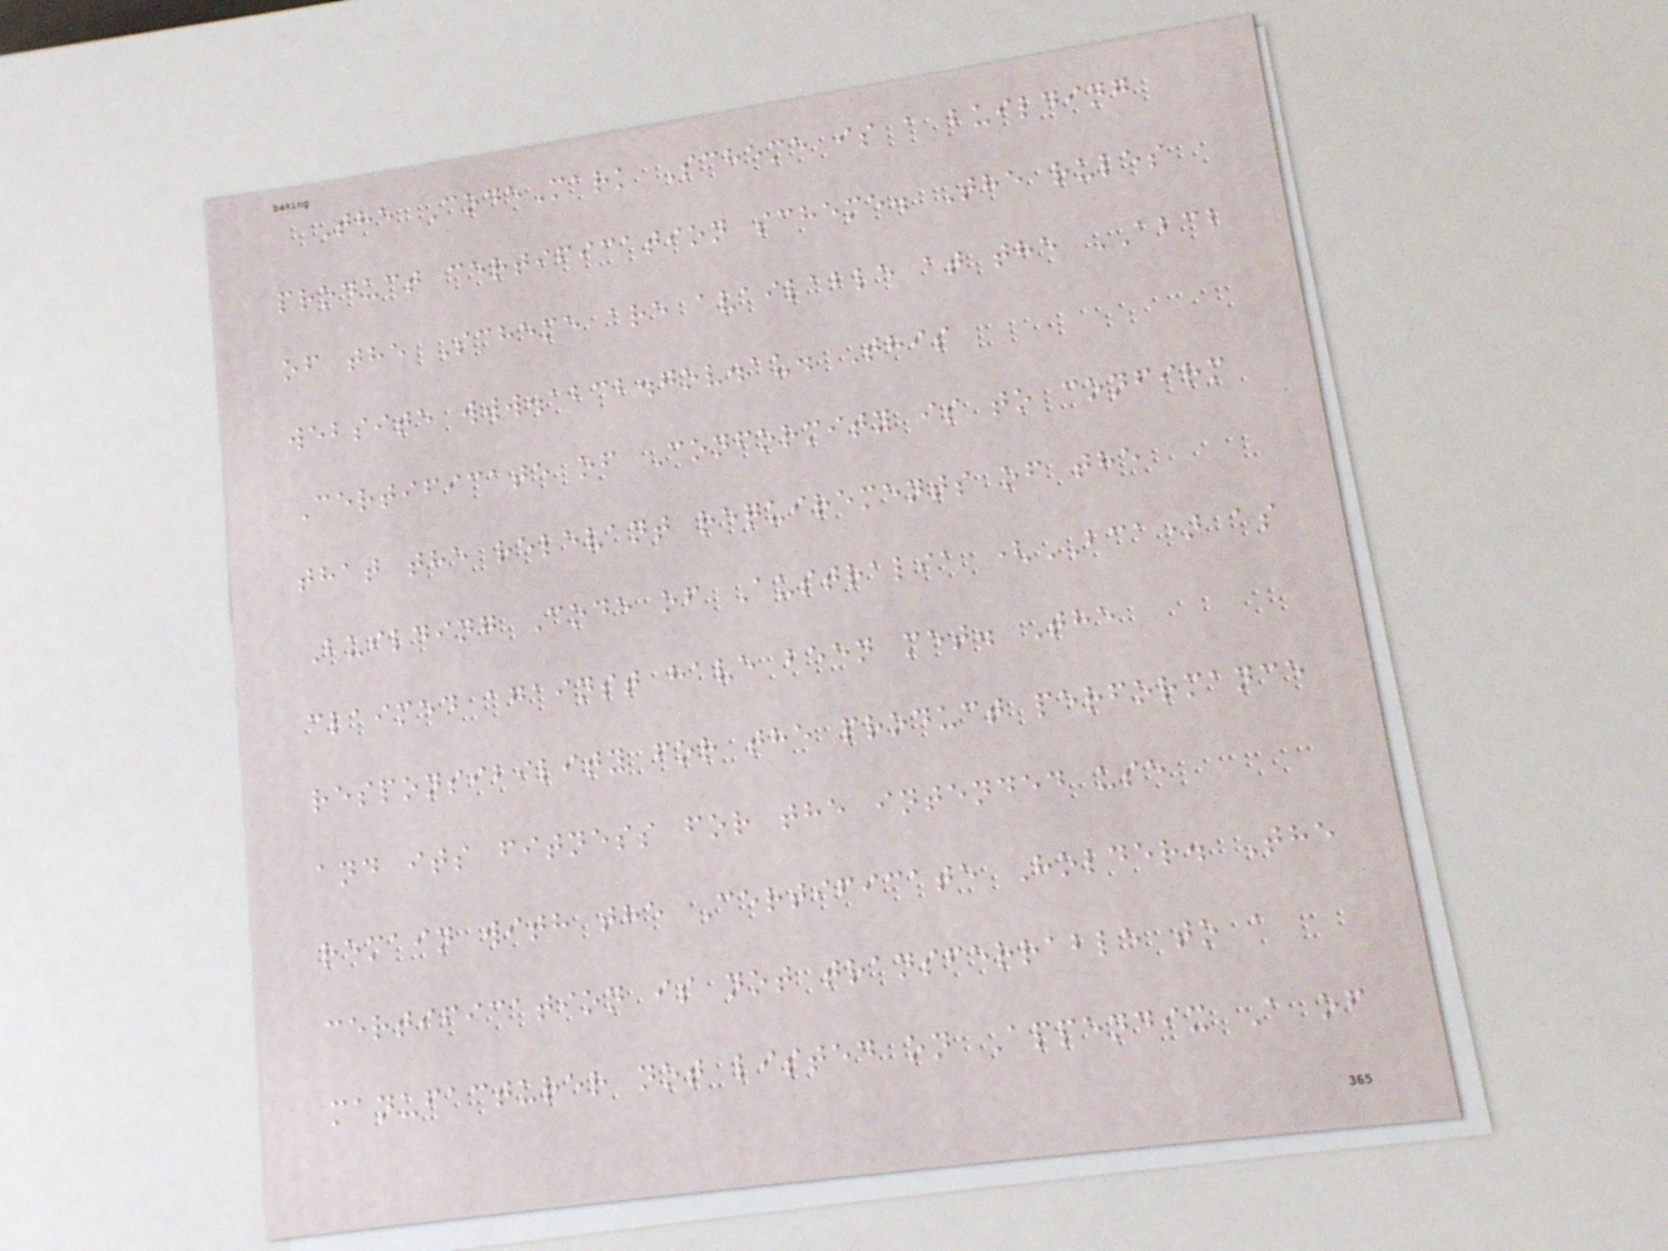The CodeMark Scheme is a building
product certification scheme. The rules
of the Scheme are available at the ABCB
website www.abcb.gov.au. This
Certificate of Conformity is to confirm
that the relevant requirements of the
Building Code of Australia (BCA) as
claimed against have been met. The
responsibility for the product performance
and its fitness for the intended use
remain with the Certificate Holder. The
certification is not transferrable to a
manufacturer not listed on Appendix A of
